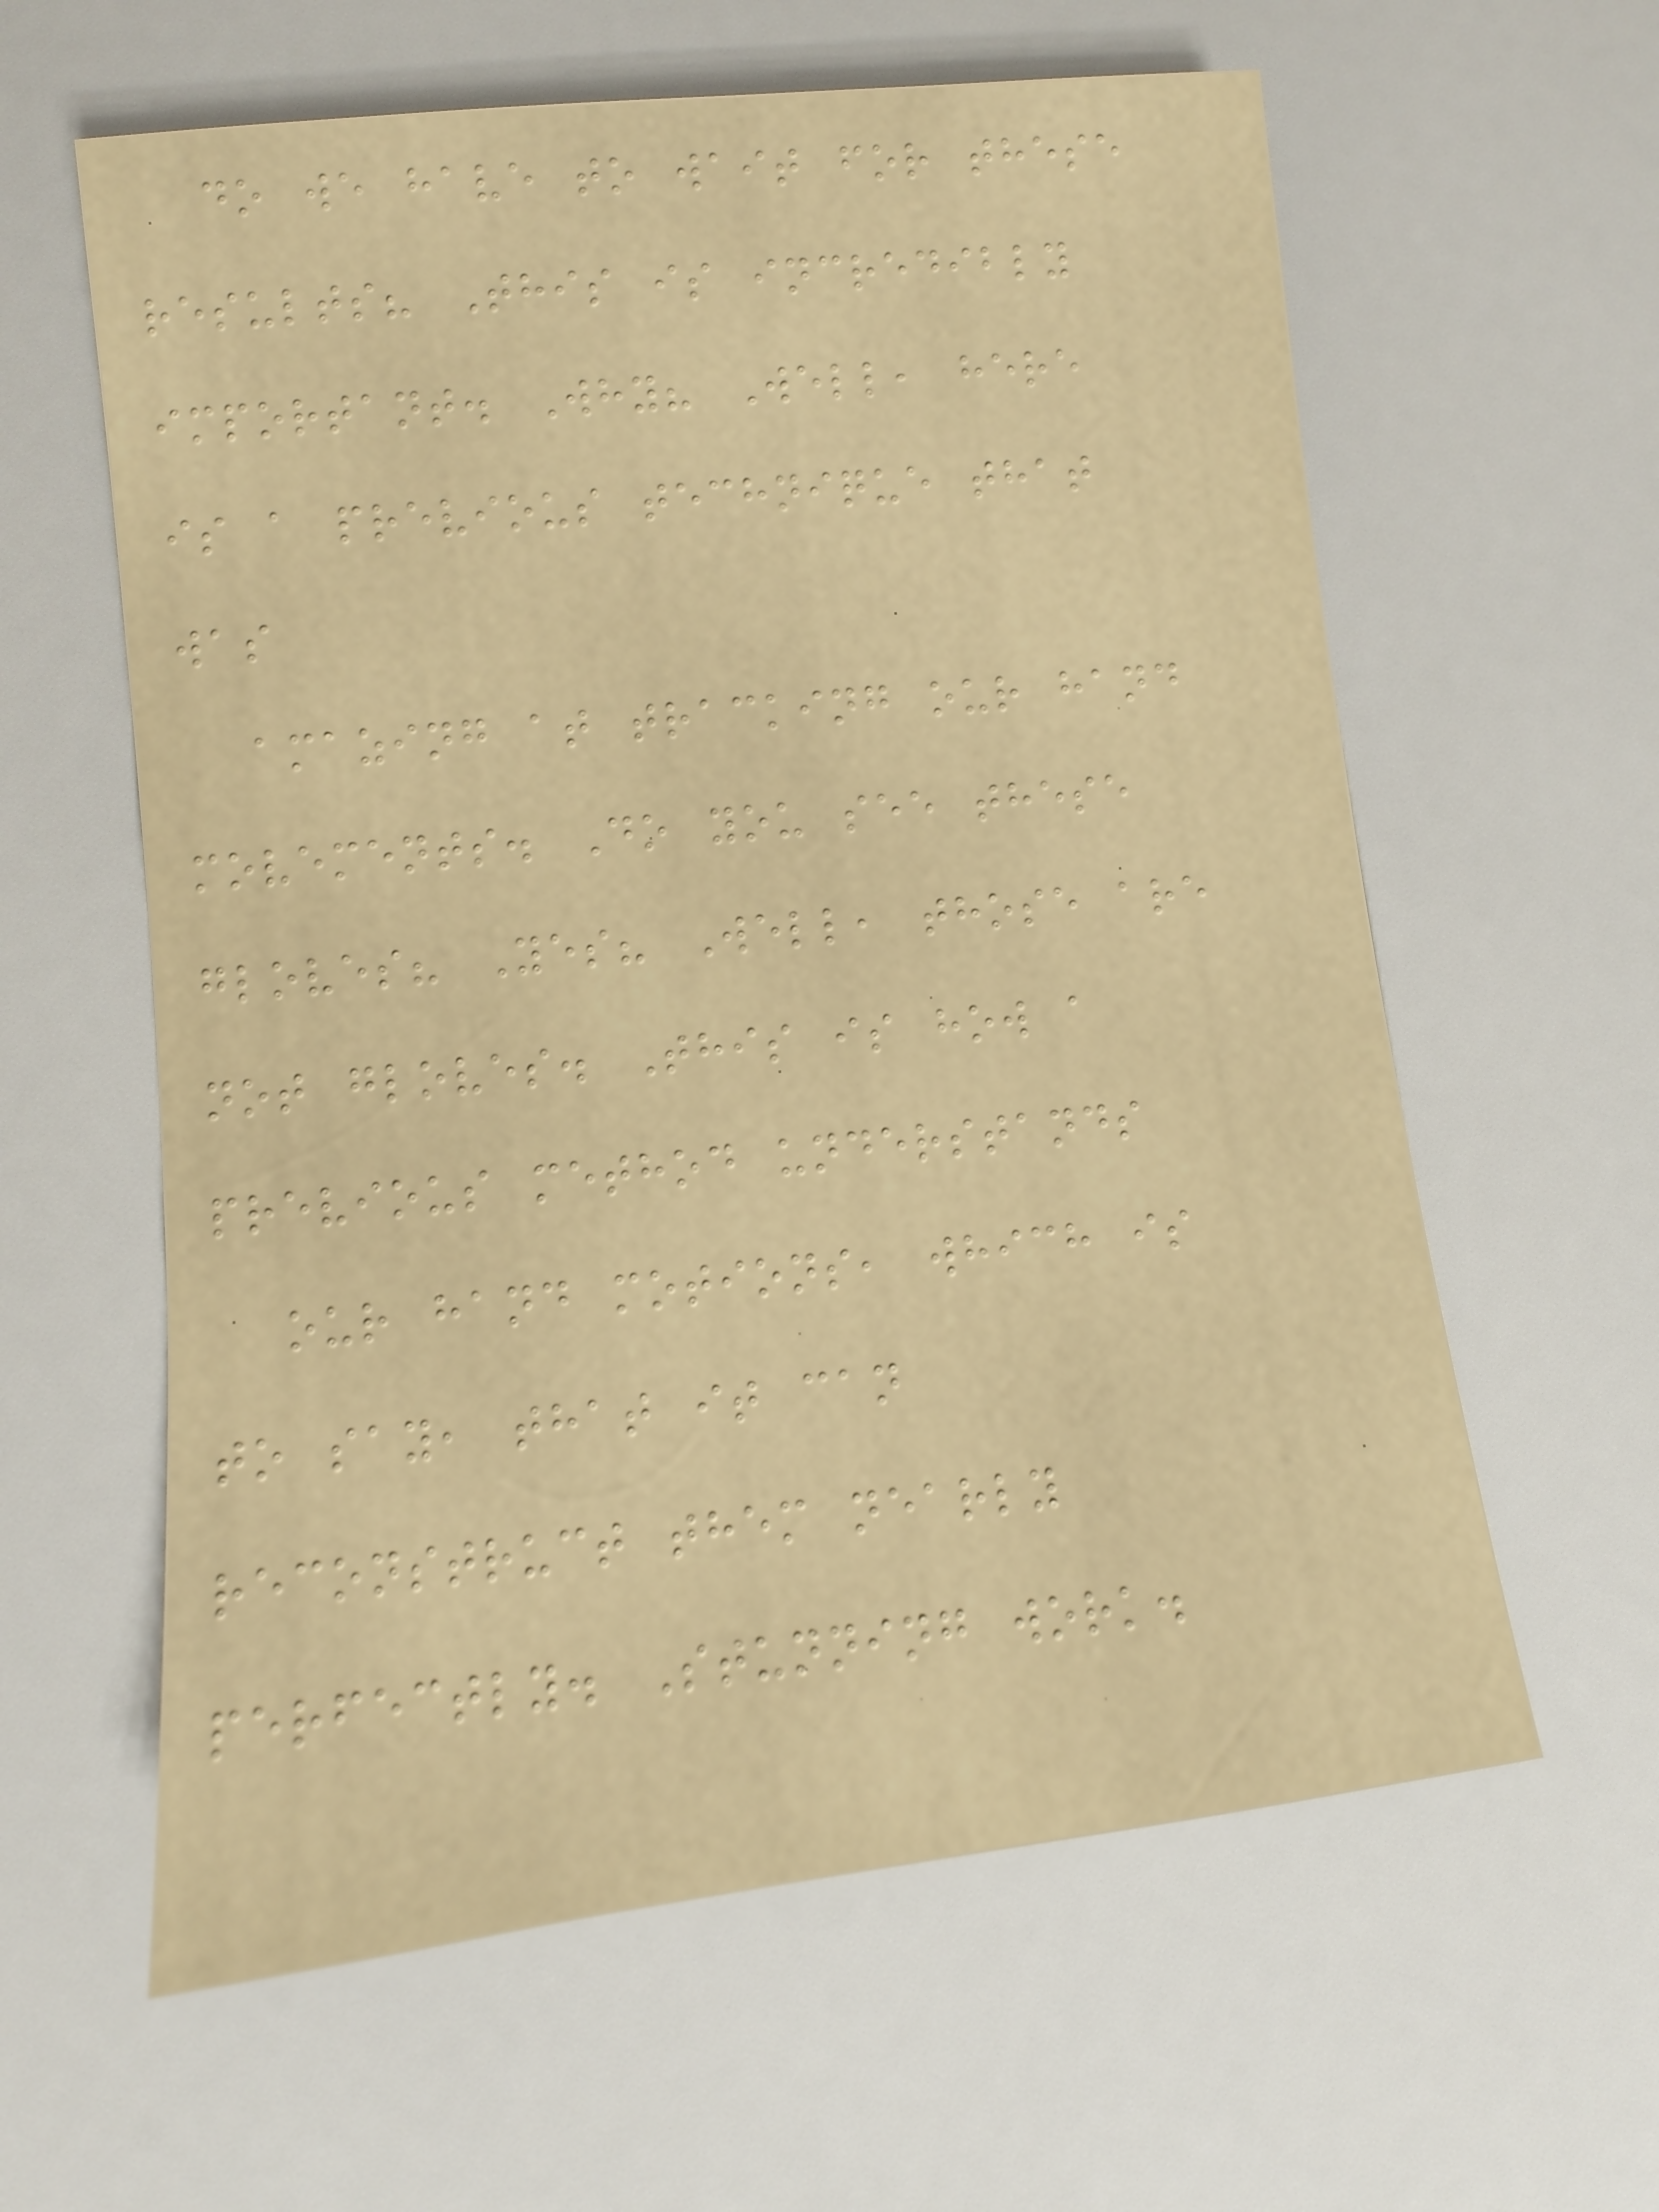do we have to wait for these
results? This is incredibly
important. Why? Well, here
is a previous technique that
was
amazing at tracking our hand
movements. Do you see these
gloves? Yes? Well, those are
not gloves. This is how a
previous method understands
our hand motions, which is
to say, that it can
reconstruct them nearly
perfectly. Stunning work.
